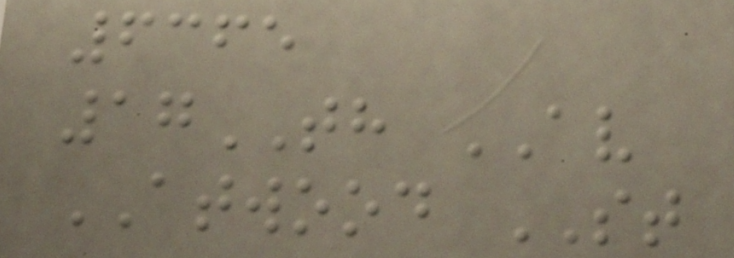6365
17TH AV
ATWOOD ST
